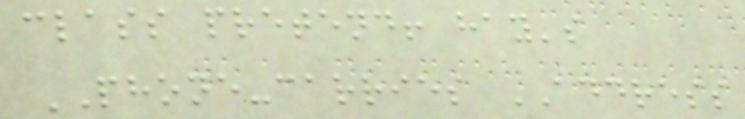class pretend! hay's
PHONE-carries ADDRESS
